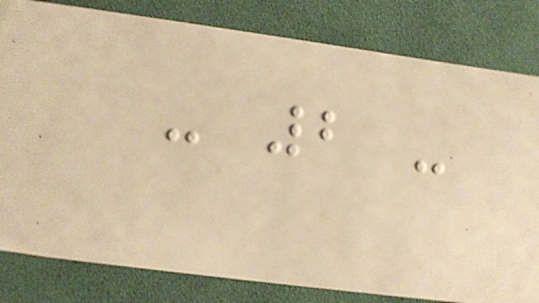- 2 -
